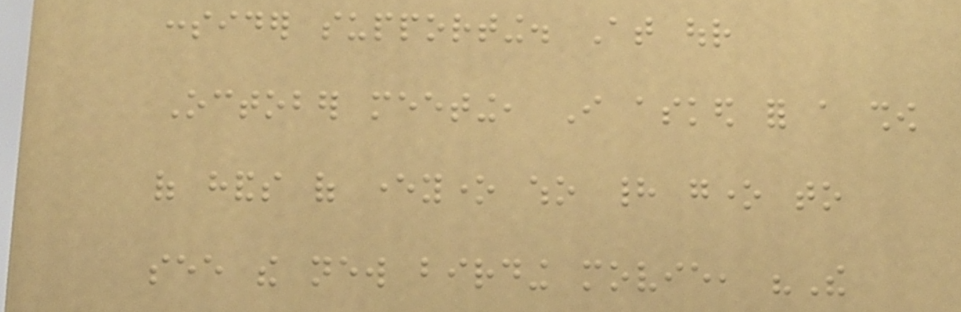consider supporting. At our
October meeting, I asked for a show
of hands of everyone who had gone to
see the new birding movie, "The
